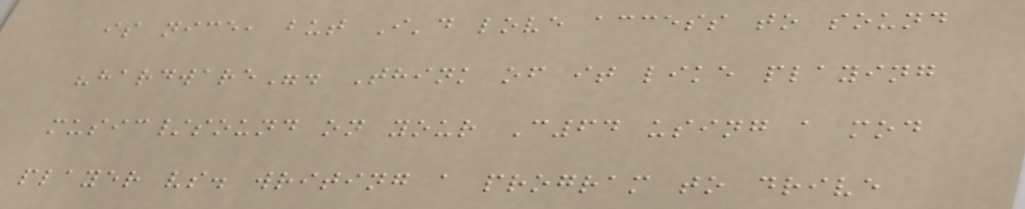is nice, but I'd love access to sound
"hardware". Think of it like playing
music/sound on your C64 using a mod
player vs. writing a program to drive
